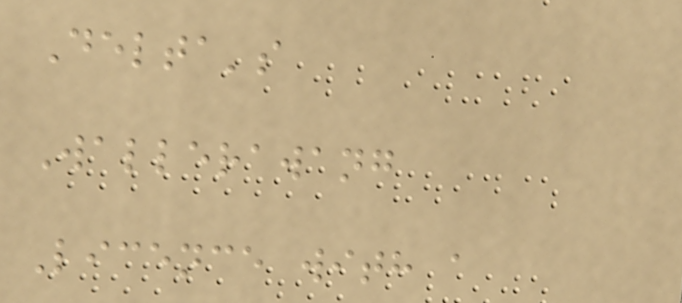Delta's
Wallerawang
Licence with a
